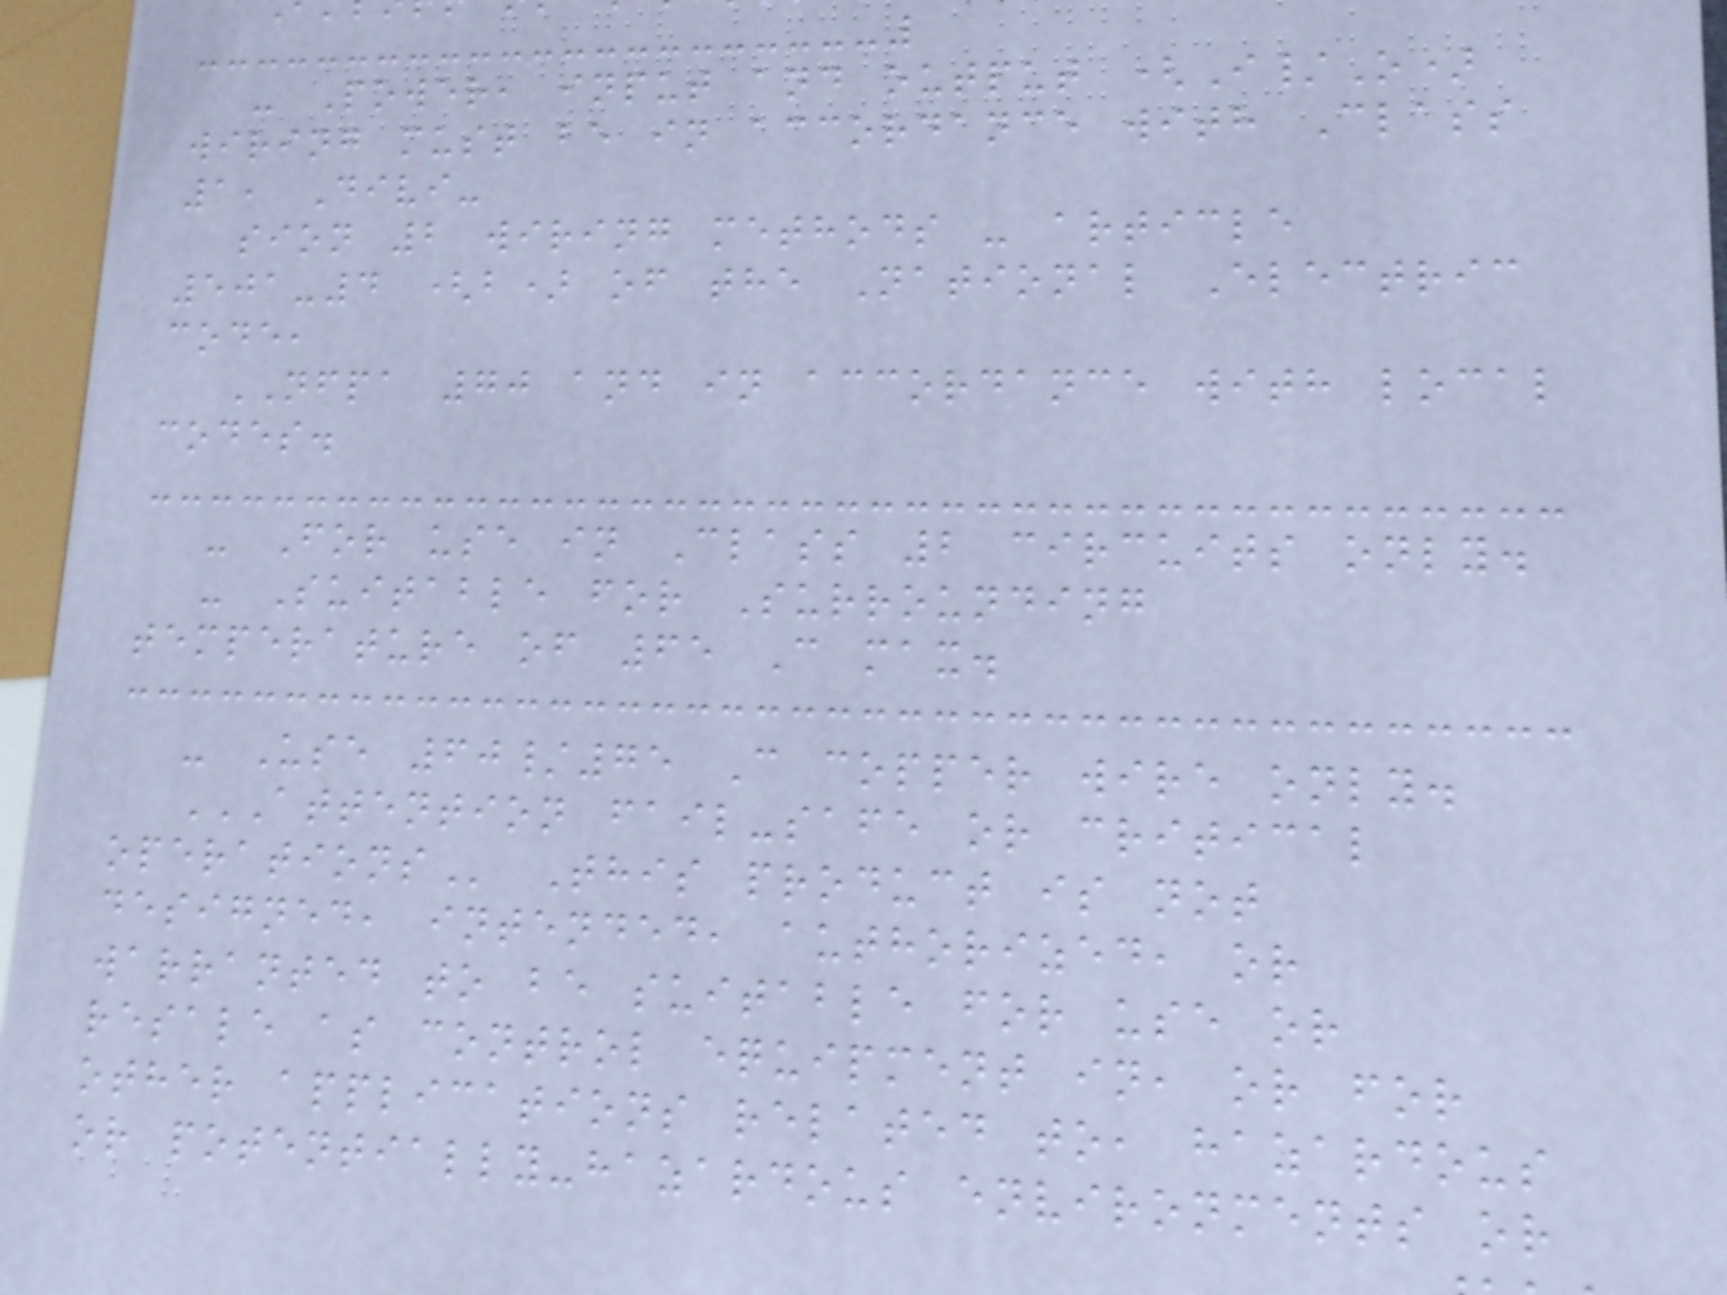- Power, input and output (I/O)
wiring must be in accordance with Class
1, Divi-
sion 2 wiring methods - article
501-4 (b) of the National Electric
code,
NFPA 70 and in accordance with local
codes.
- For use in Class 2 circuits only.
- Suitable for Surrounding
temperature of 65 C max.
- Use 60/75 C copper wire only.
ATTENTION FAIL-SAFE OR CRITICAL
This product is not
designed, intended, authorized, or
warranted to be suitable for use or
resale as control equipment in, or for
other applications related to, hazardous
or potentially-hazardous environments or
